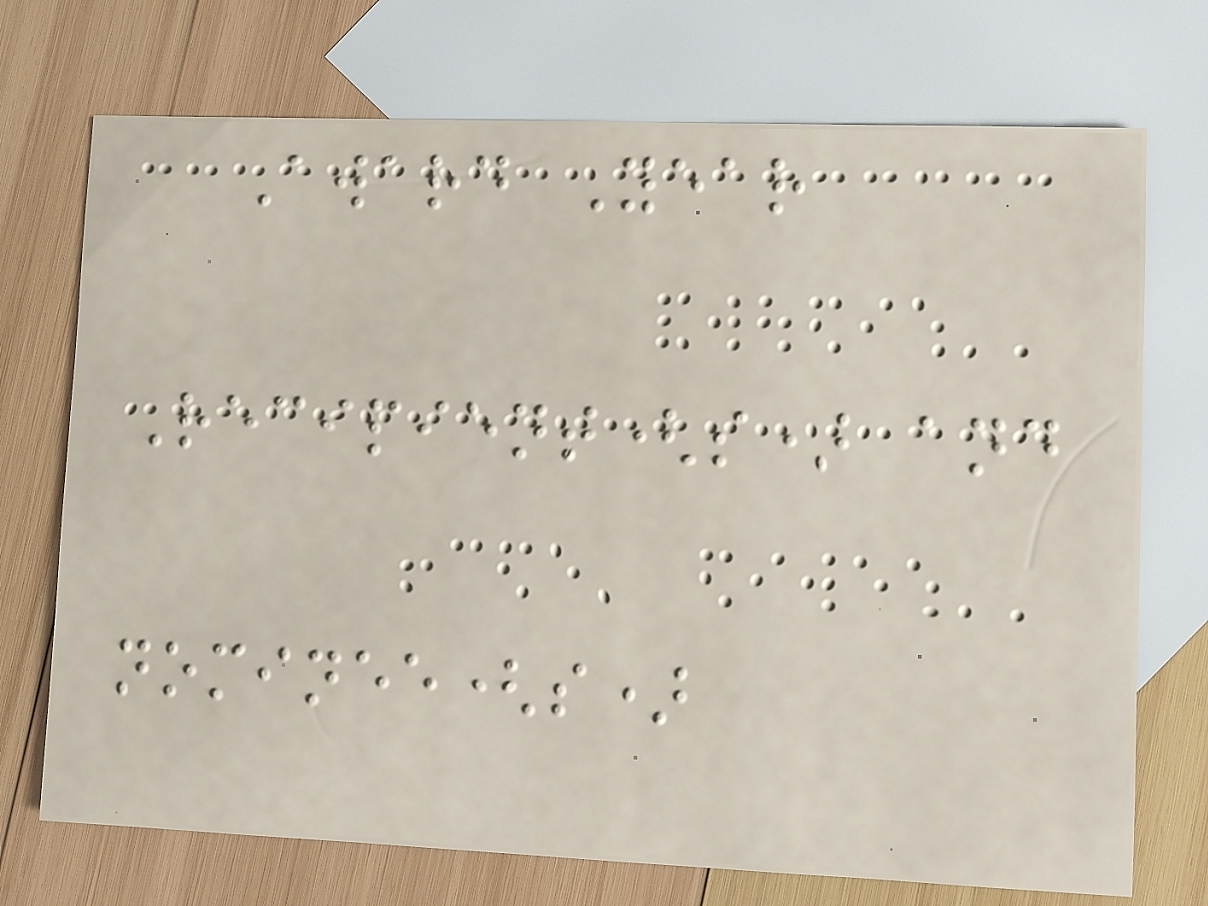Award Year
Recipient(s) and
nominee(s)
